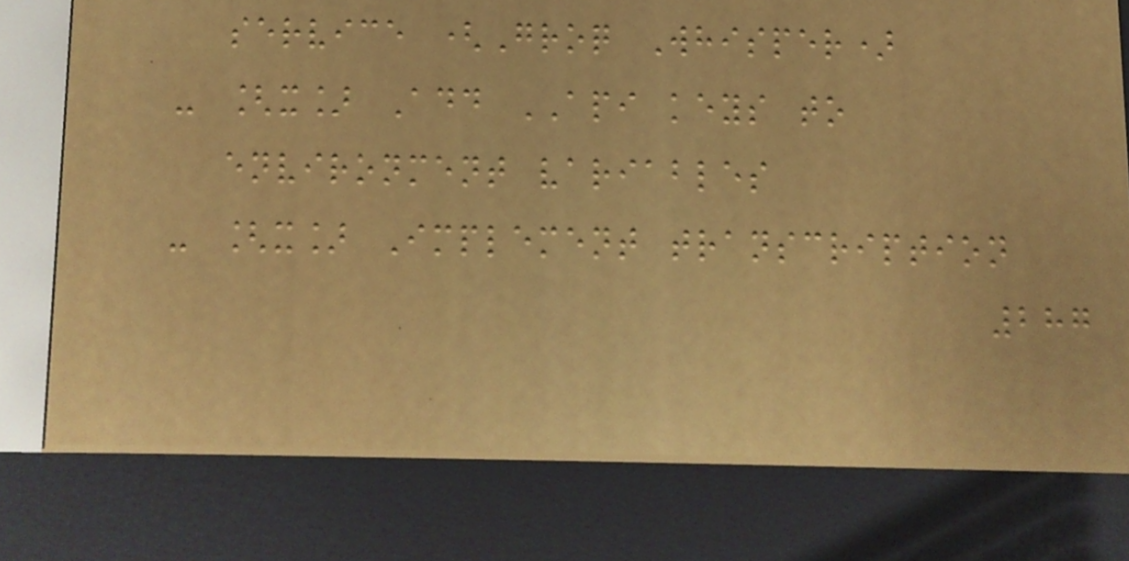service (Groq Whisper)
- [x] Add API keys to
environment variables
- [x] Implement transcription
287
